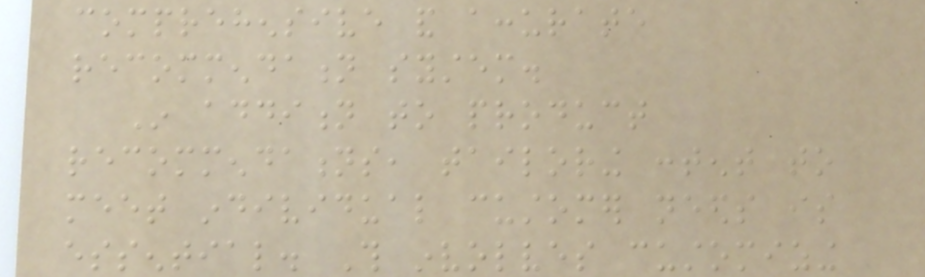comprehensive and accurate
recommendation system.
In addition to product
recommendations, tailoring content to
meet individual customer needs is
essential. This involves customizing
